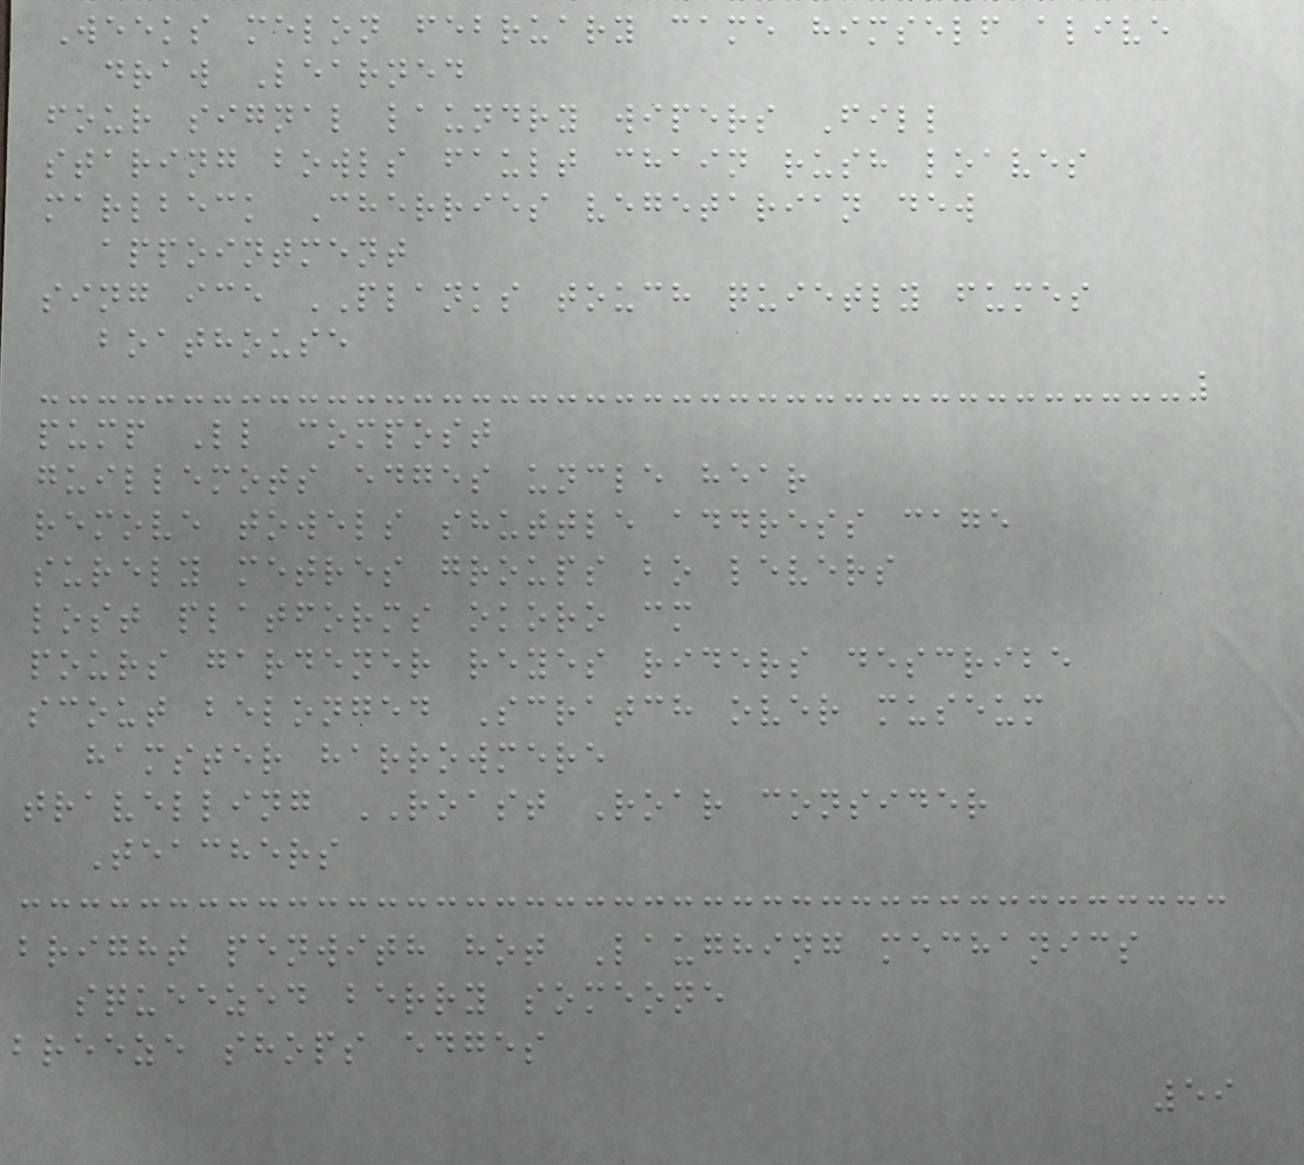Weeks melon february came himself alive
draw Learned
four signal laundry wipers Fill
staring bowls fault chain rush loaves
marlbeck Cherries vegetarian dew
appointment
sing ice PLANKS touch quietly fumes
boathouse
pump Ll compost
guillemots edges uncle hear
remove towels shuttle address cage
surely metres groups bo levers
lost platforms okoro cm
pours gardener reyes riders describe
scout belonged Scratch over museum
hamster harrowmere
travelling ROAST Roar consider
Teachers
bright penwith hot Laughing mechanics
squeezed berry someone
breeze shops edges
59
